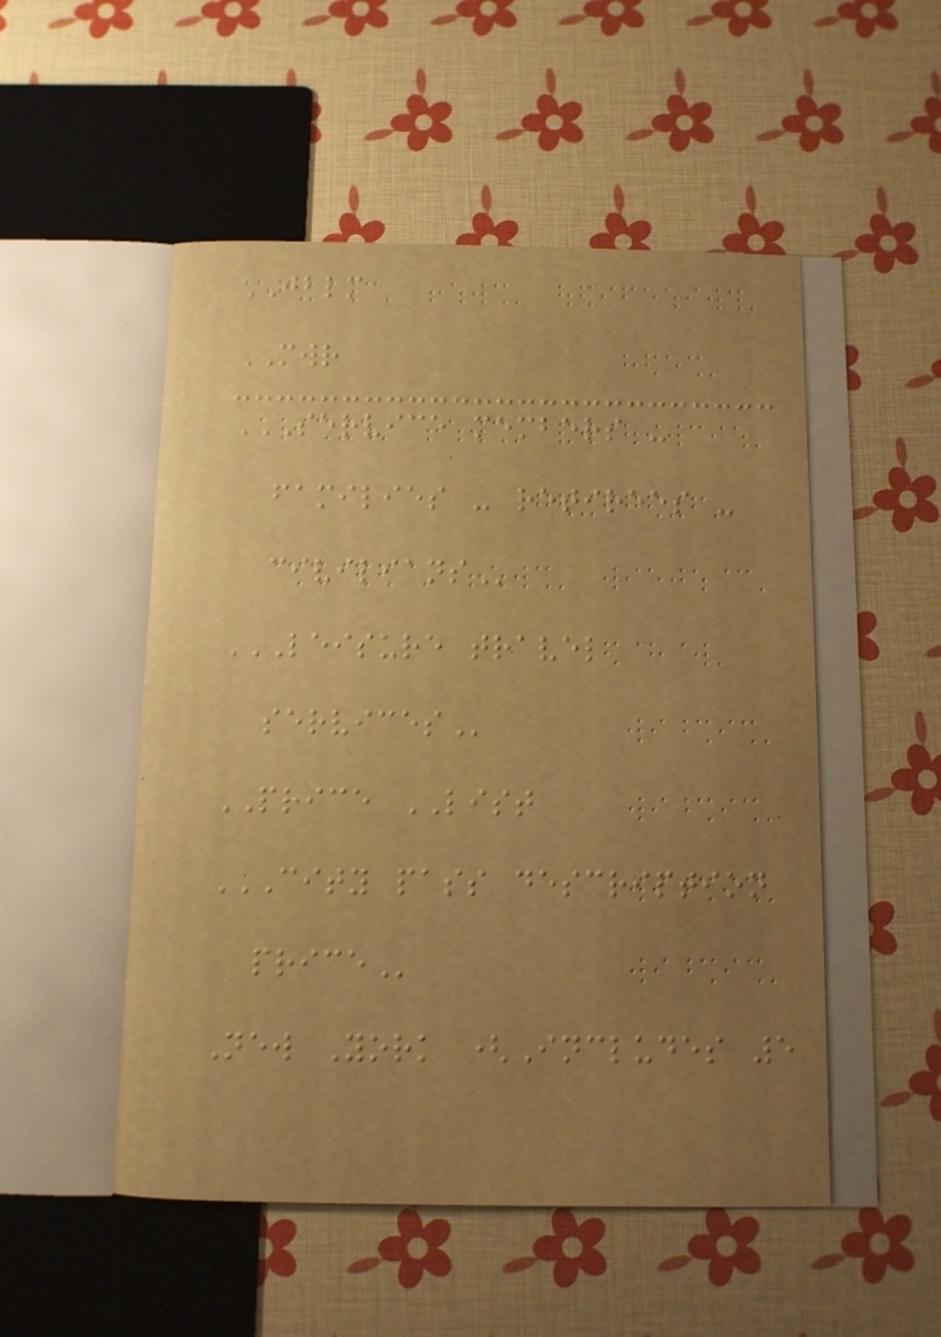JBLM
MWR
SERVICE MEMBERS -
FAMILIES - RETIREES -
CIVILIANS
LEISURE TRAVEL
SERVICES
PRICE LIST
CITY PASS DESCRIPTION
PRICE
New York (Includes 5
